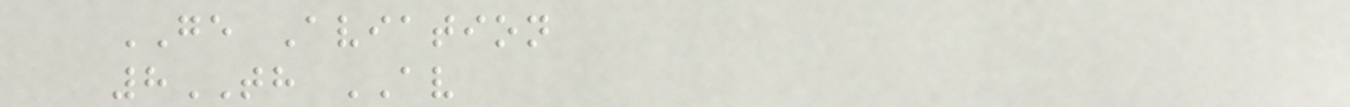GE Aviation
8TH AV
